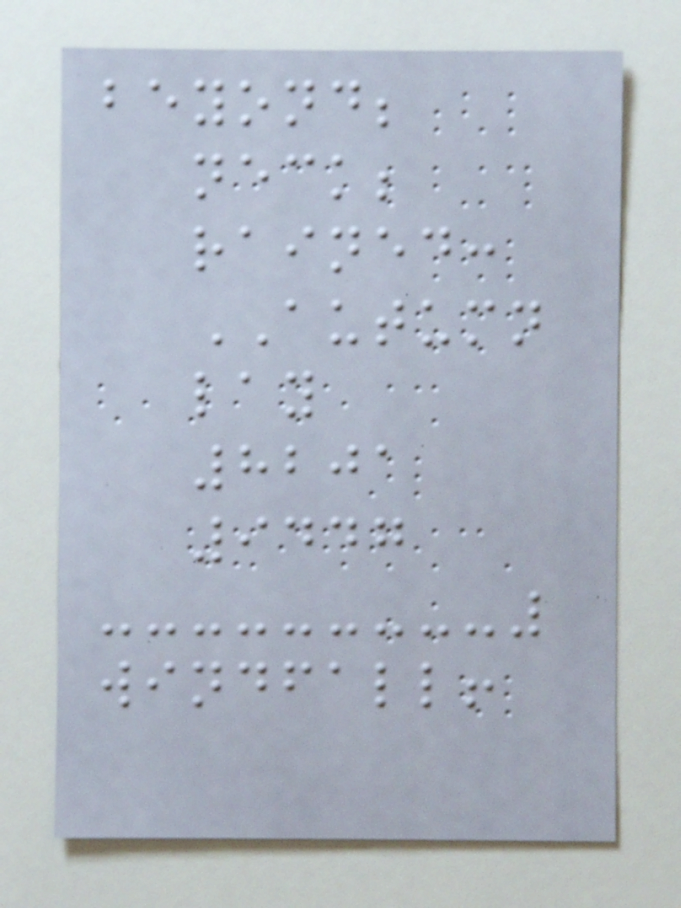beyond;
neck;
rained:
AUTUMN
lay
8201
9447
windfall!
